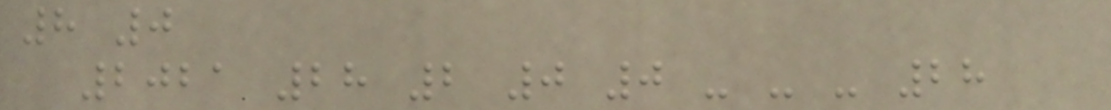8 0
2021 28 2 0 0 - - - 28
